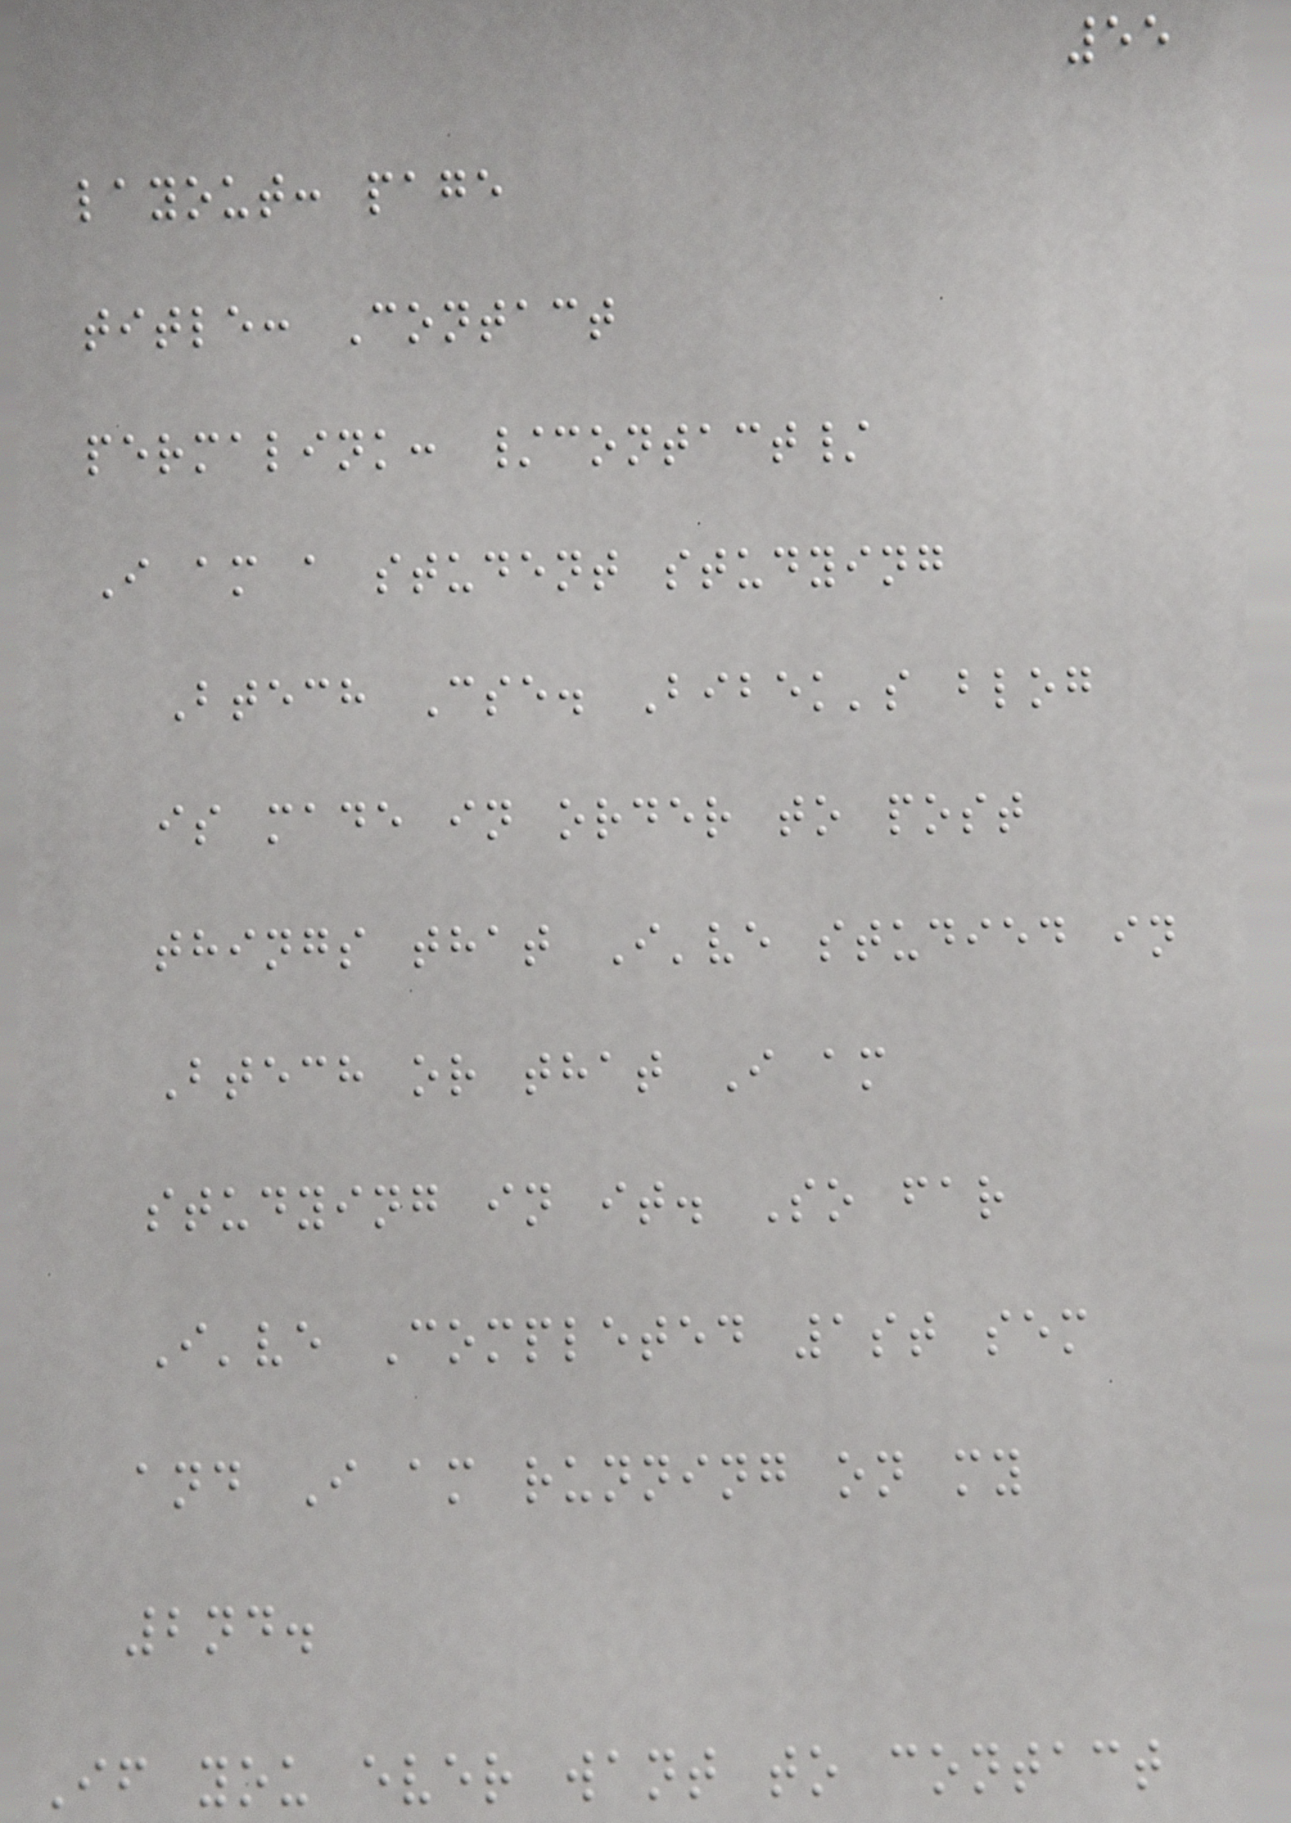55
layout: page
title: Contact
permalink: /contact/
I am a student studying
Btech Cse. Bibek's blog
is made in order to post
things that I've studied in
Btech or that I am
studying in it. So far
I've Completed 1st sem
and I am running on my
2nd.
If you ever want to contact
